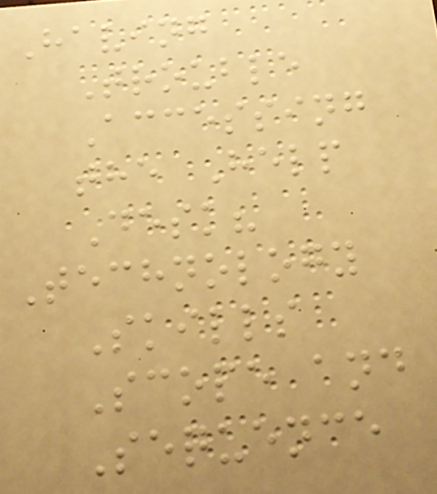Having
Trouble
Accessing
the Help
Desk?
Technology
Skills
Scope and
Sequence
